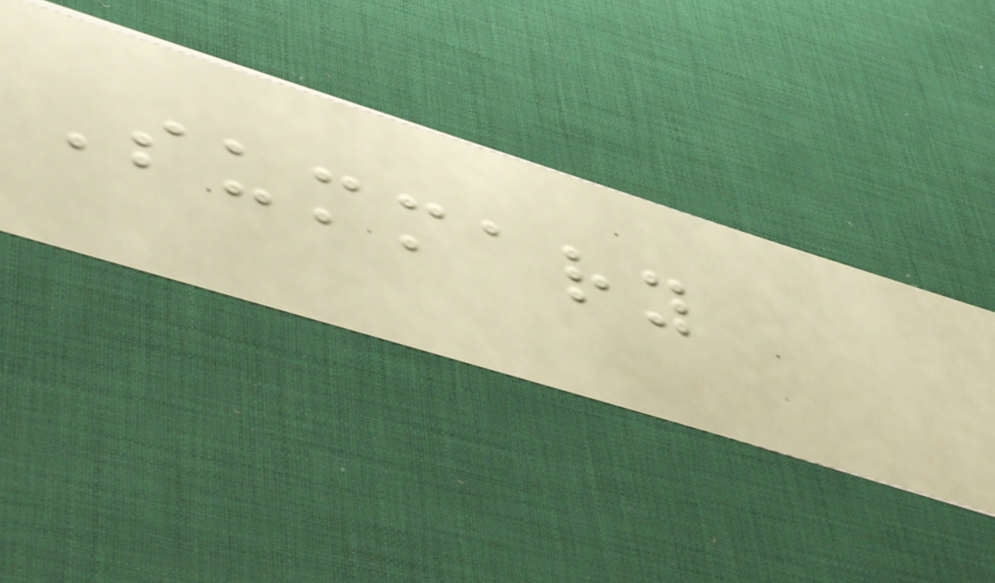Summary
